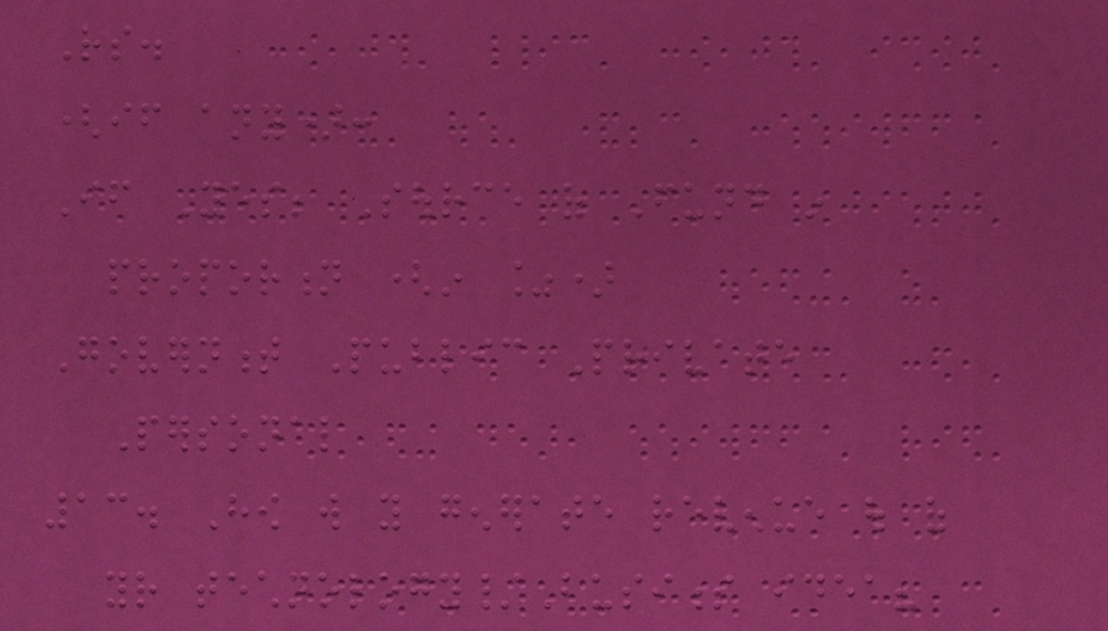Rs.
(if any):
If Yes; Source of Fund in
proportion (in %)
Government Public Private
Personal
13. How will you generate revenue out of
your technology/Business idea?
